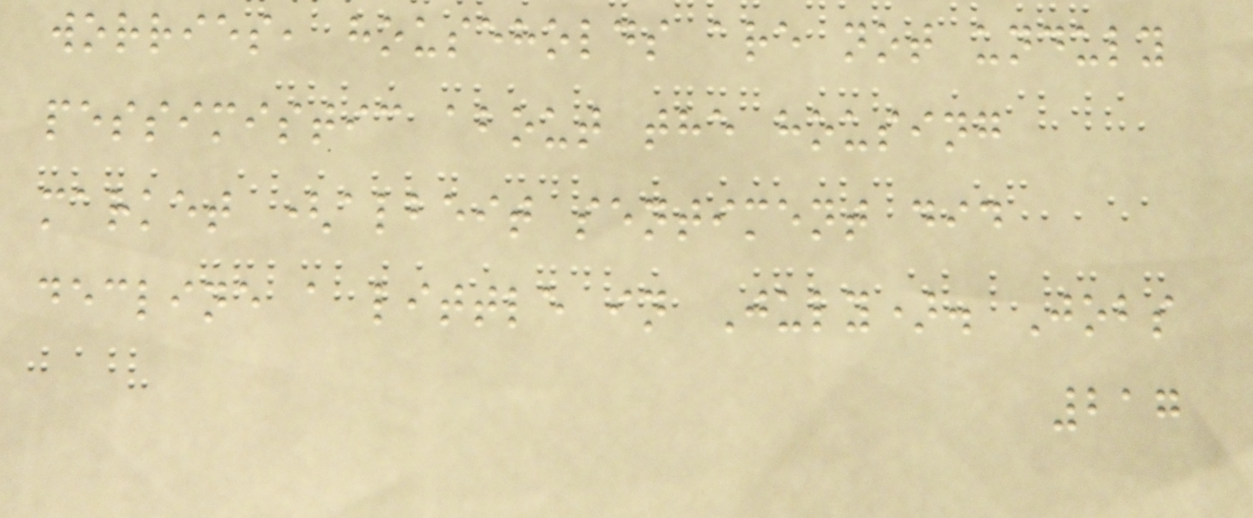worries, households are not unduly
pessimistic about the housing
market (albeit sentiment did
decline a little in July). Jobs
217
